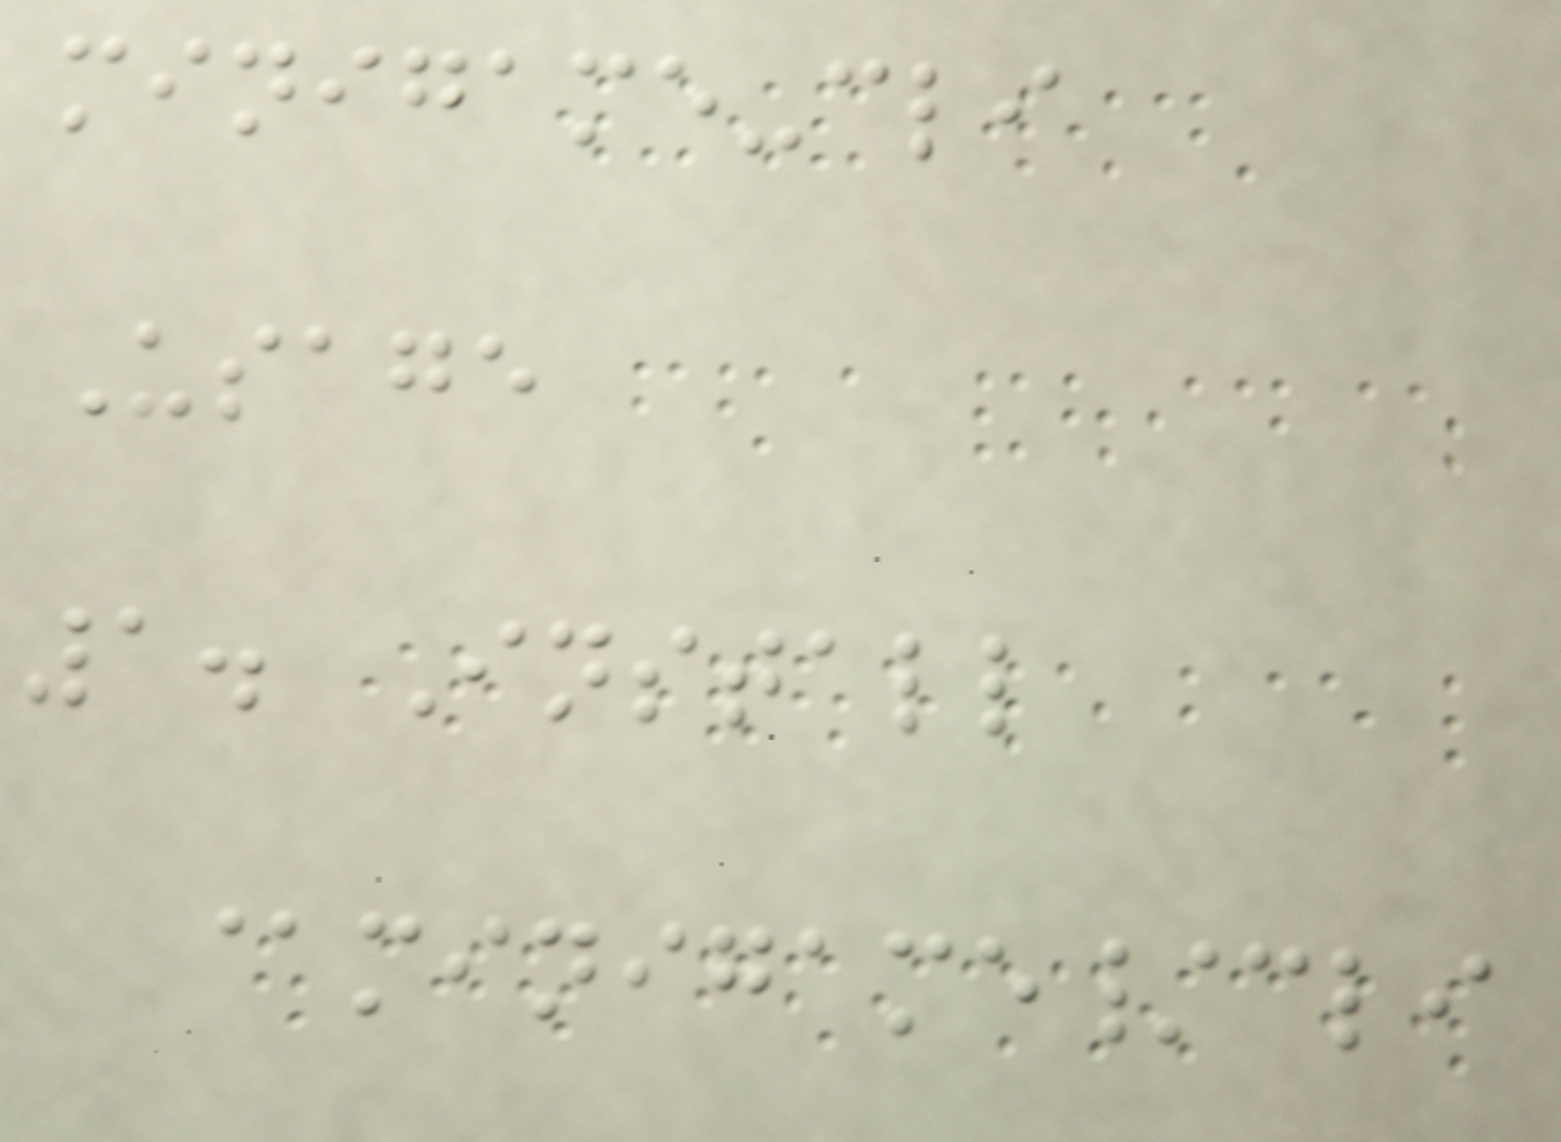minigame-cli
Usage
1. Install
@minigame/cli
